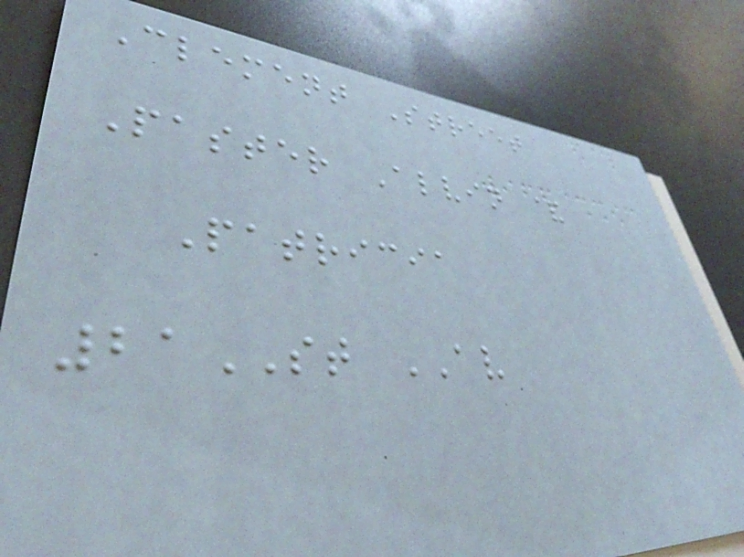Clement Street
Paster Alvin &
Patricia
21ST AV
